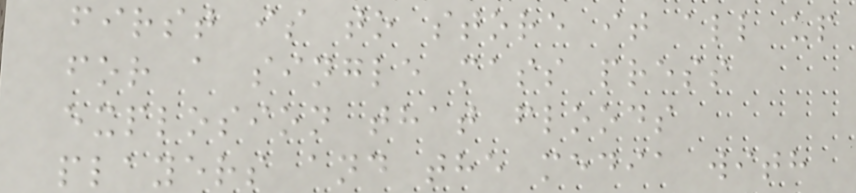first is to store it all up
for a single mass press
explosion that floods
players and the media with
